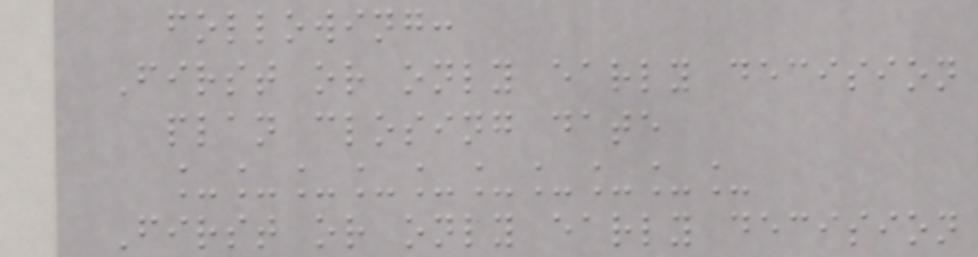following:
First or only early decision
plan closing date
__________
First or only early decision
